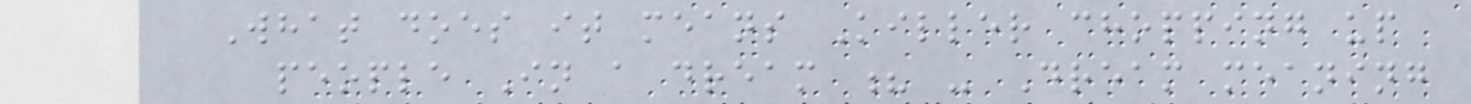What does it means Killer chopping up
people In a dream ? - Dream meaning
